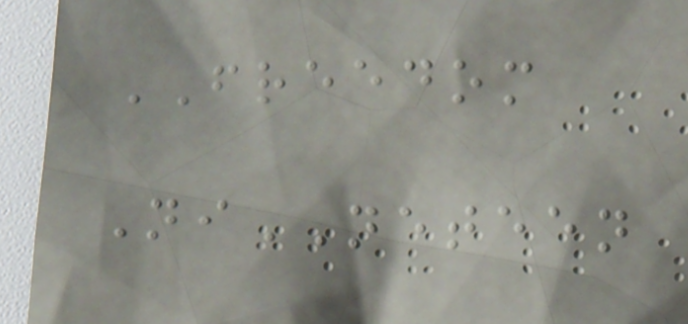FREEDOM
NiNETEEN
